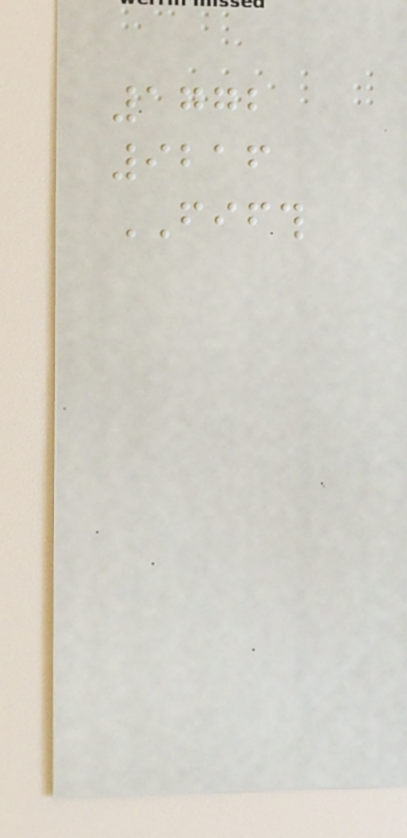1772
9216
FIFTH
